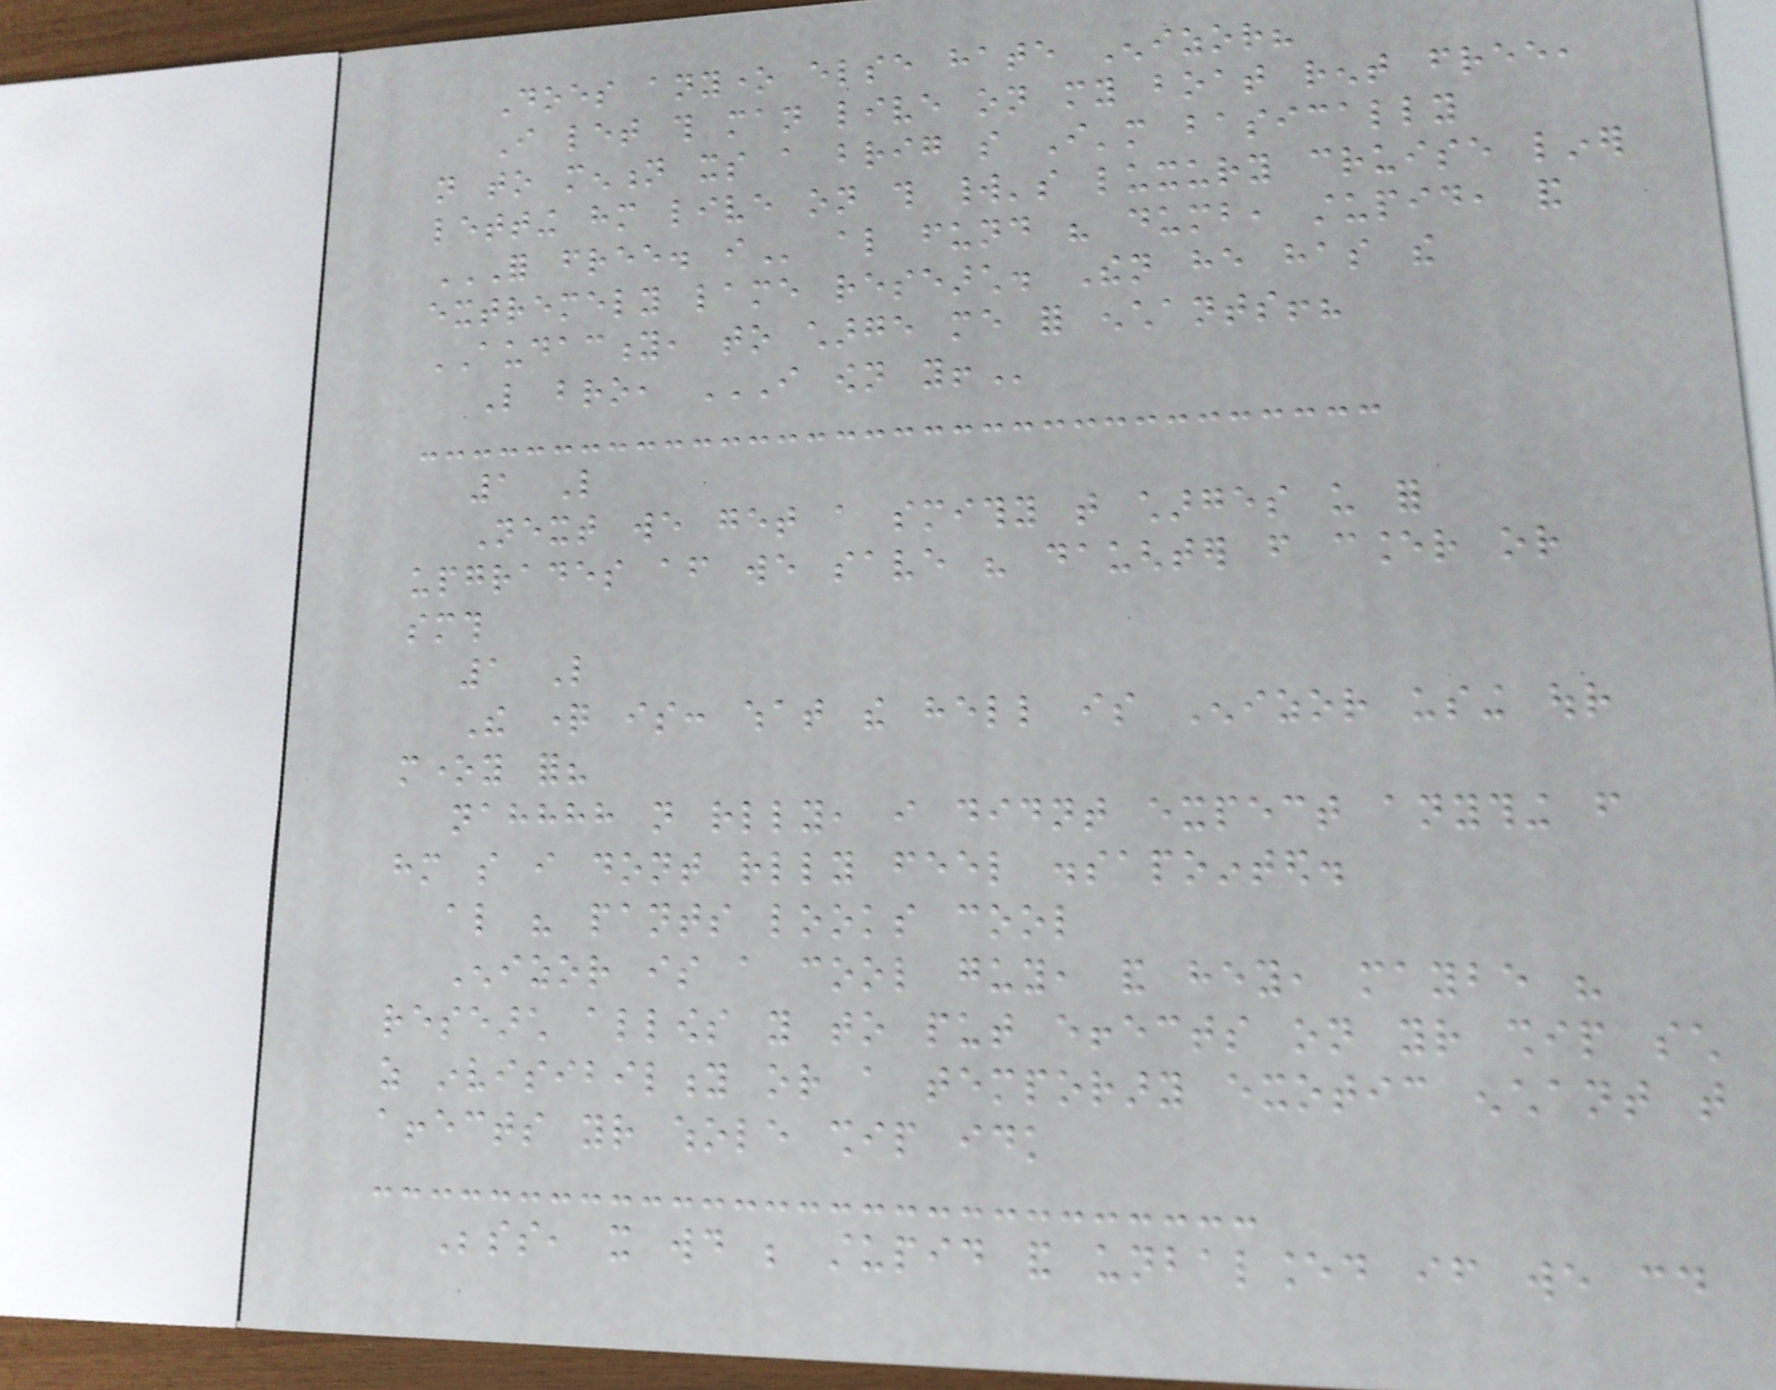Does anyone else hate Enizor?
I let this man live on my boat rent free,
not to mention its a brig so I'm basically
letting him live on this world's luxury cruise liner
FOR FREE. I also fund his dumb, stupid, and
extremely lame research. Then he has the
AUDACITY, to charge me for enchants!?
Like bro, I OWN YOU!
1 Like
Next we get a smithy that charges us for
upgrades after we save his daughter from cancer or
smth
1 Like
The question is: what the hell is Enizor using our
money for?
nahhhh not rlly, i didnt expect anything from
him so i dont rlly feel dissapointed.
also his pants looks cool
Enizor is a cool guy, and hey, maybe his
research allows you to put effects on your ship such
as invisibility or a temporary exotic enchant that
affects your whole ship idk
Besides, it would be stupid and unbalanced if we could
